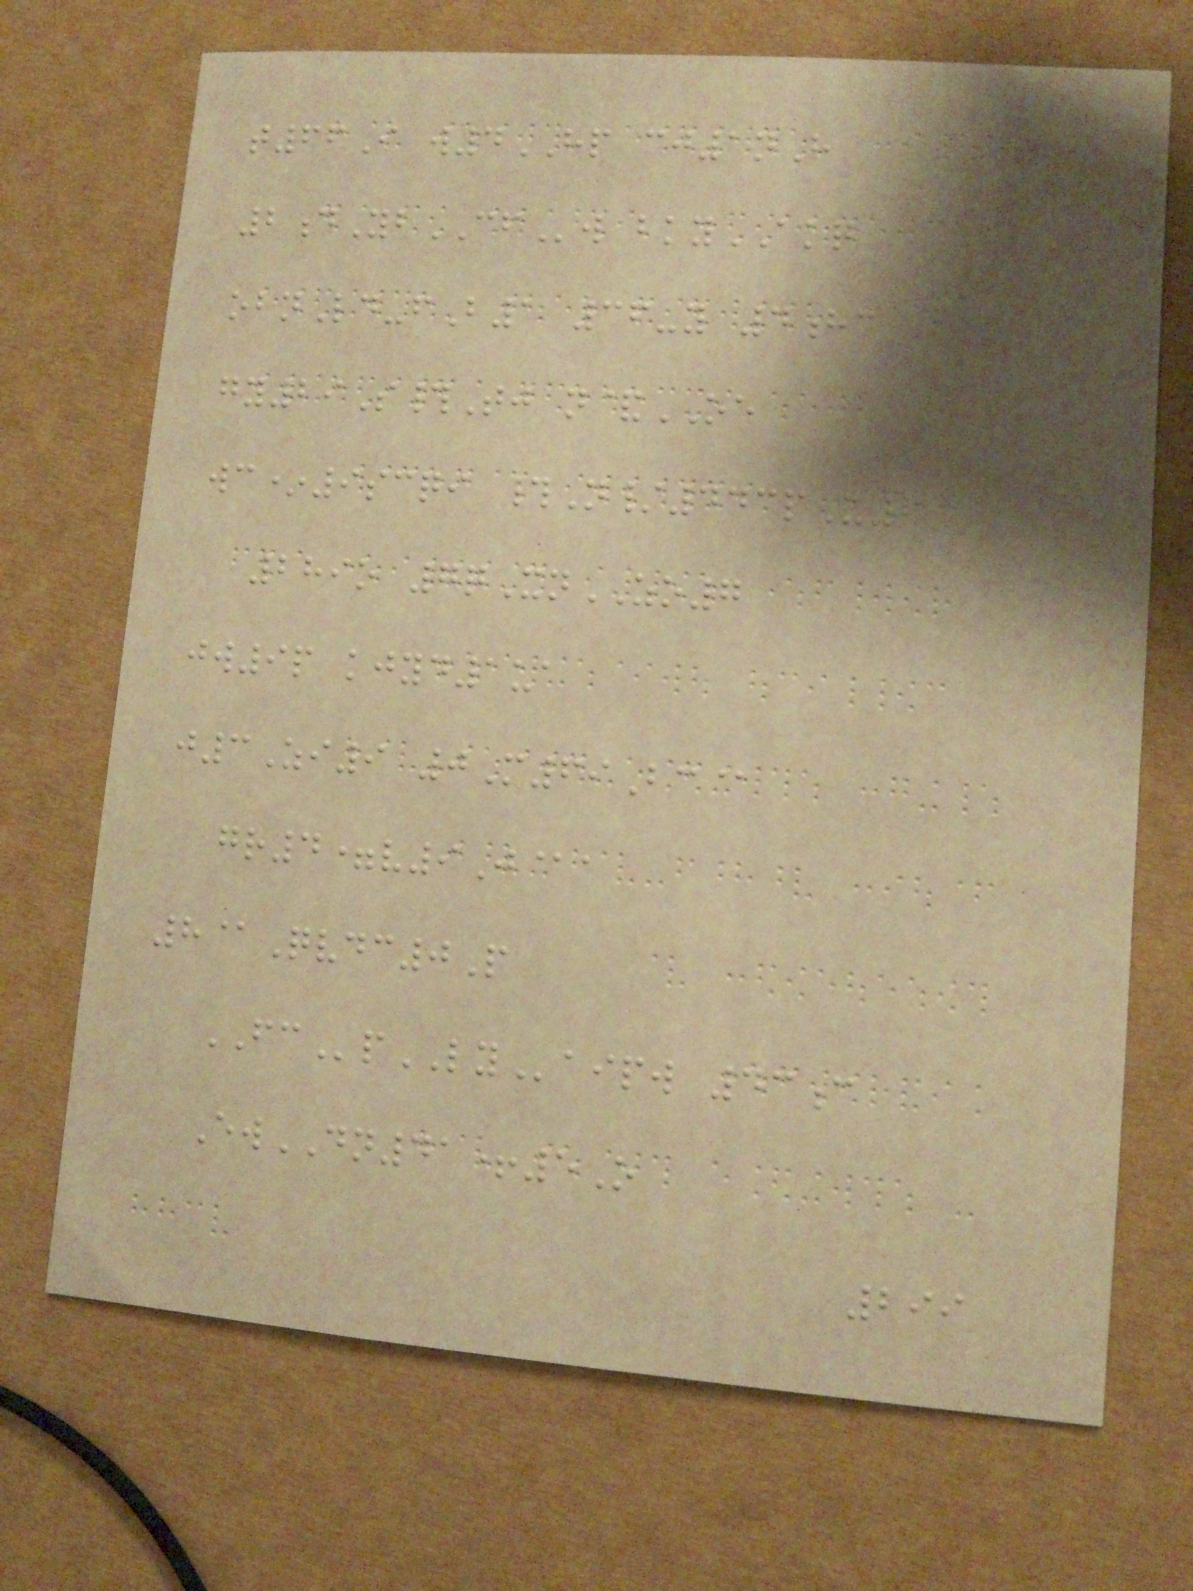t66I w4HP cj1nH
2dYbCFw bkyAKQ
obnLd-fB1 36-y 4hc
gy29S#Tj n&OE
wc*9scqi #N/443pU9
289o 7qXnZO7
jw9p kjyd1ua
j3Zi9 0M69Bc@
gr4=v9J@a
8@Qvdc0P
FCpLYaipw 43c
EwDN41+5O
299
